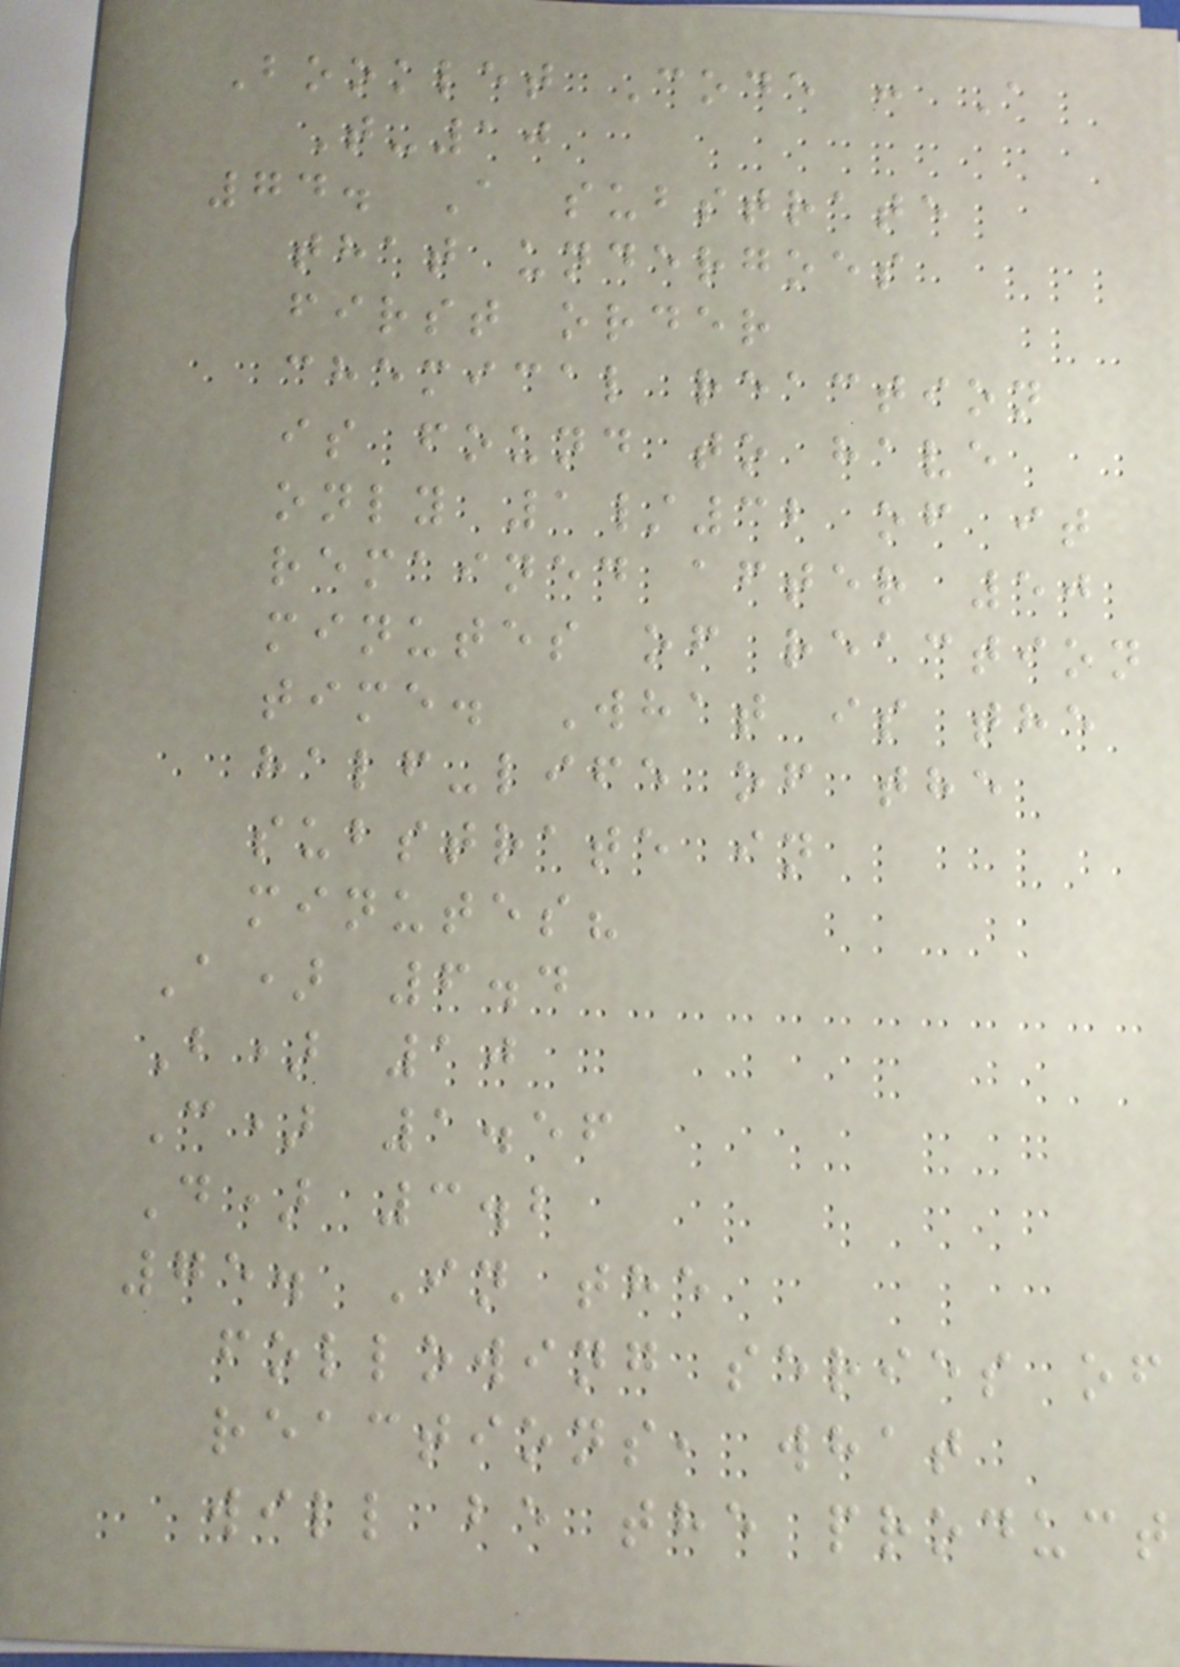Booklet Code : A
T-10
74. A substrate
that undergoes
first order
chemical reaction
is found to have
only 1/32 of it
remained after 50
minutes of reaction
time. What is the
half-life of the
substrate in
minutes?
A) 6.4
B) 10
C) 1.56
D) 3.2
75. In the
following series of
reactions, what
will be the product
